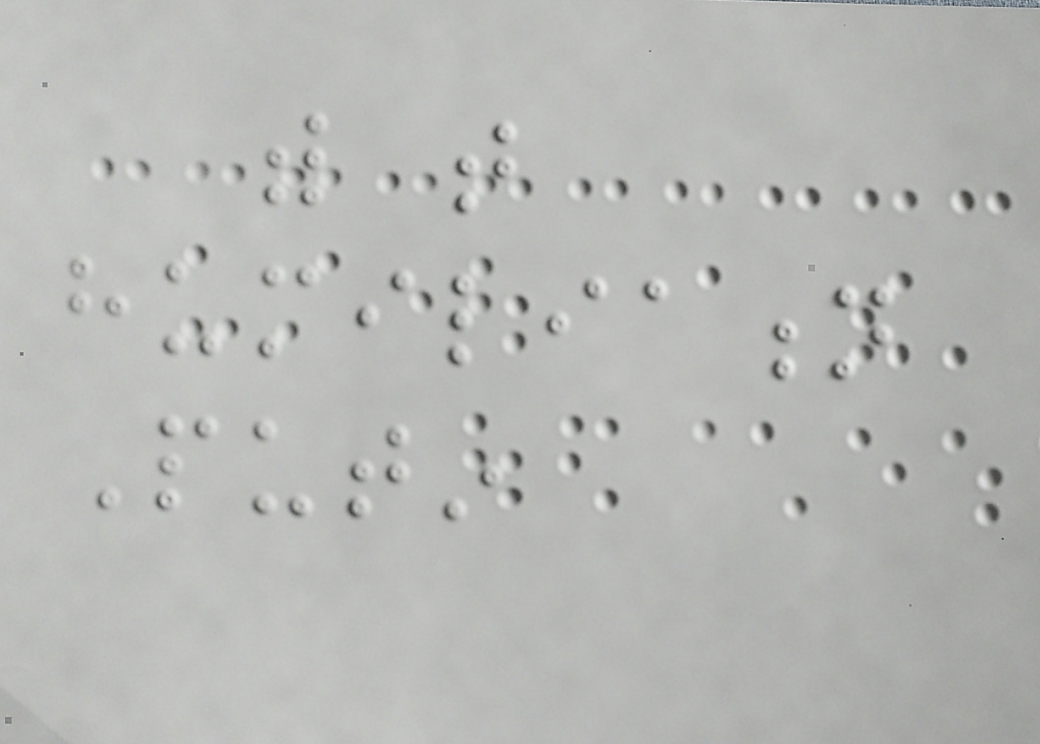with that
humiliation
Putin
